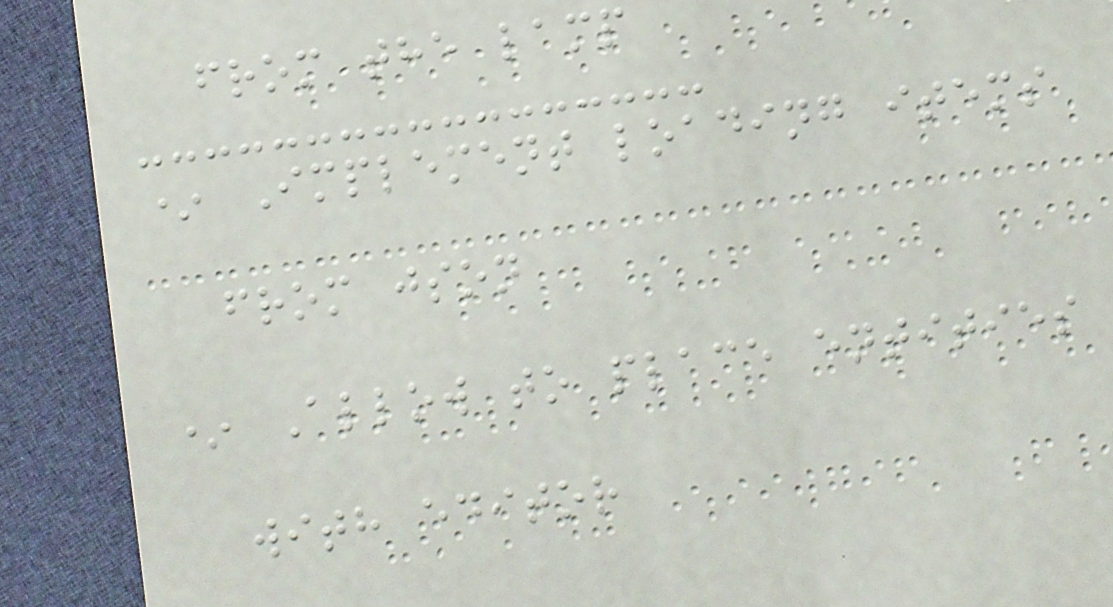from the lamp
* Implement loading items
from json
* Allow to place entities
with editor
